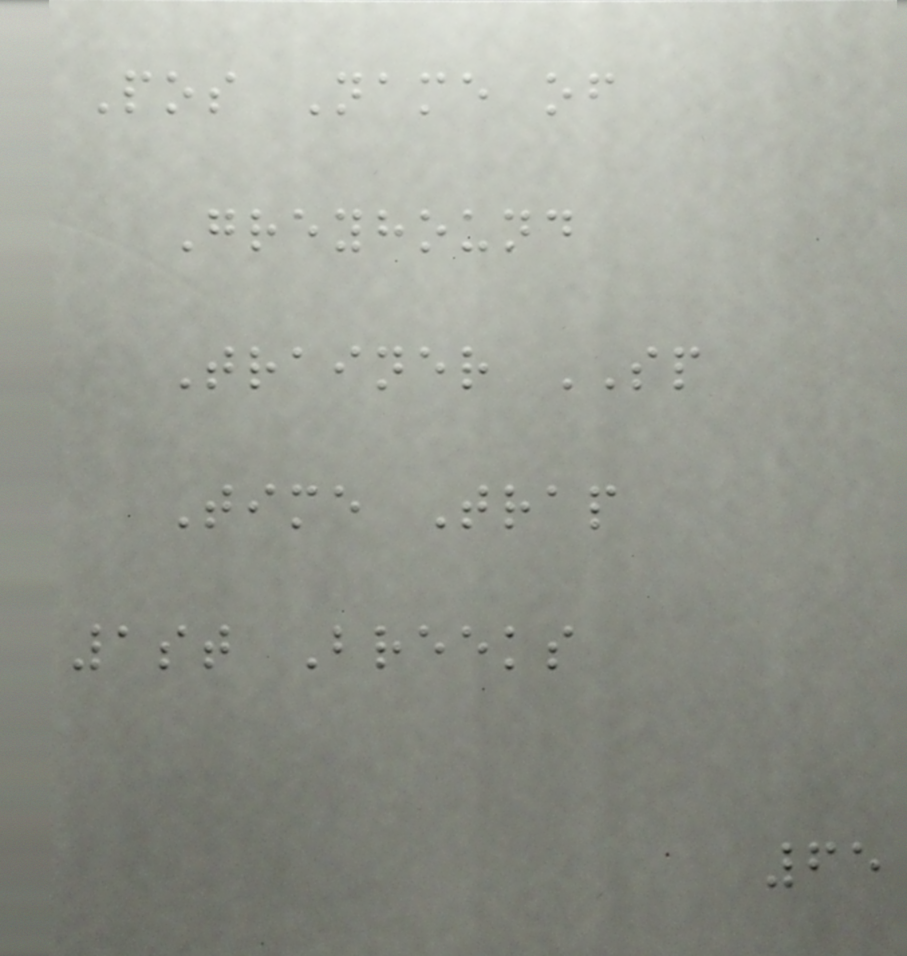Pos Name of
Greyhound
Trainer SP
Time Trap
1st Breeks
65
